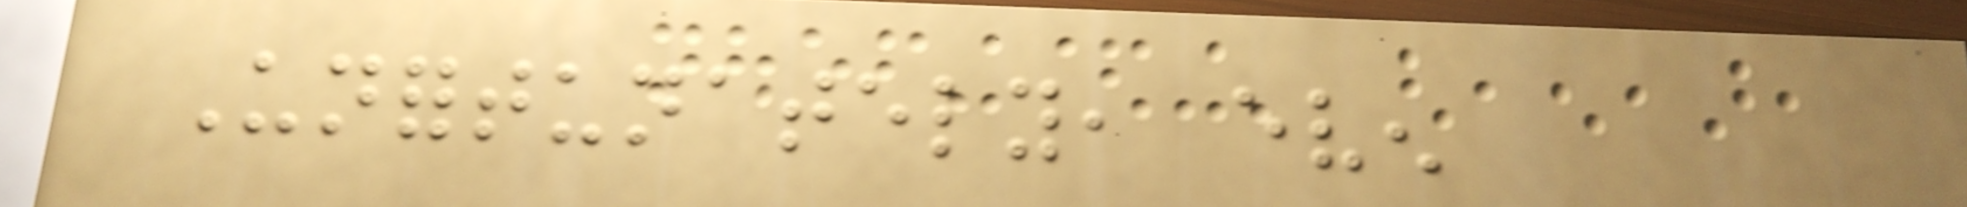Unfortunately, even
